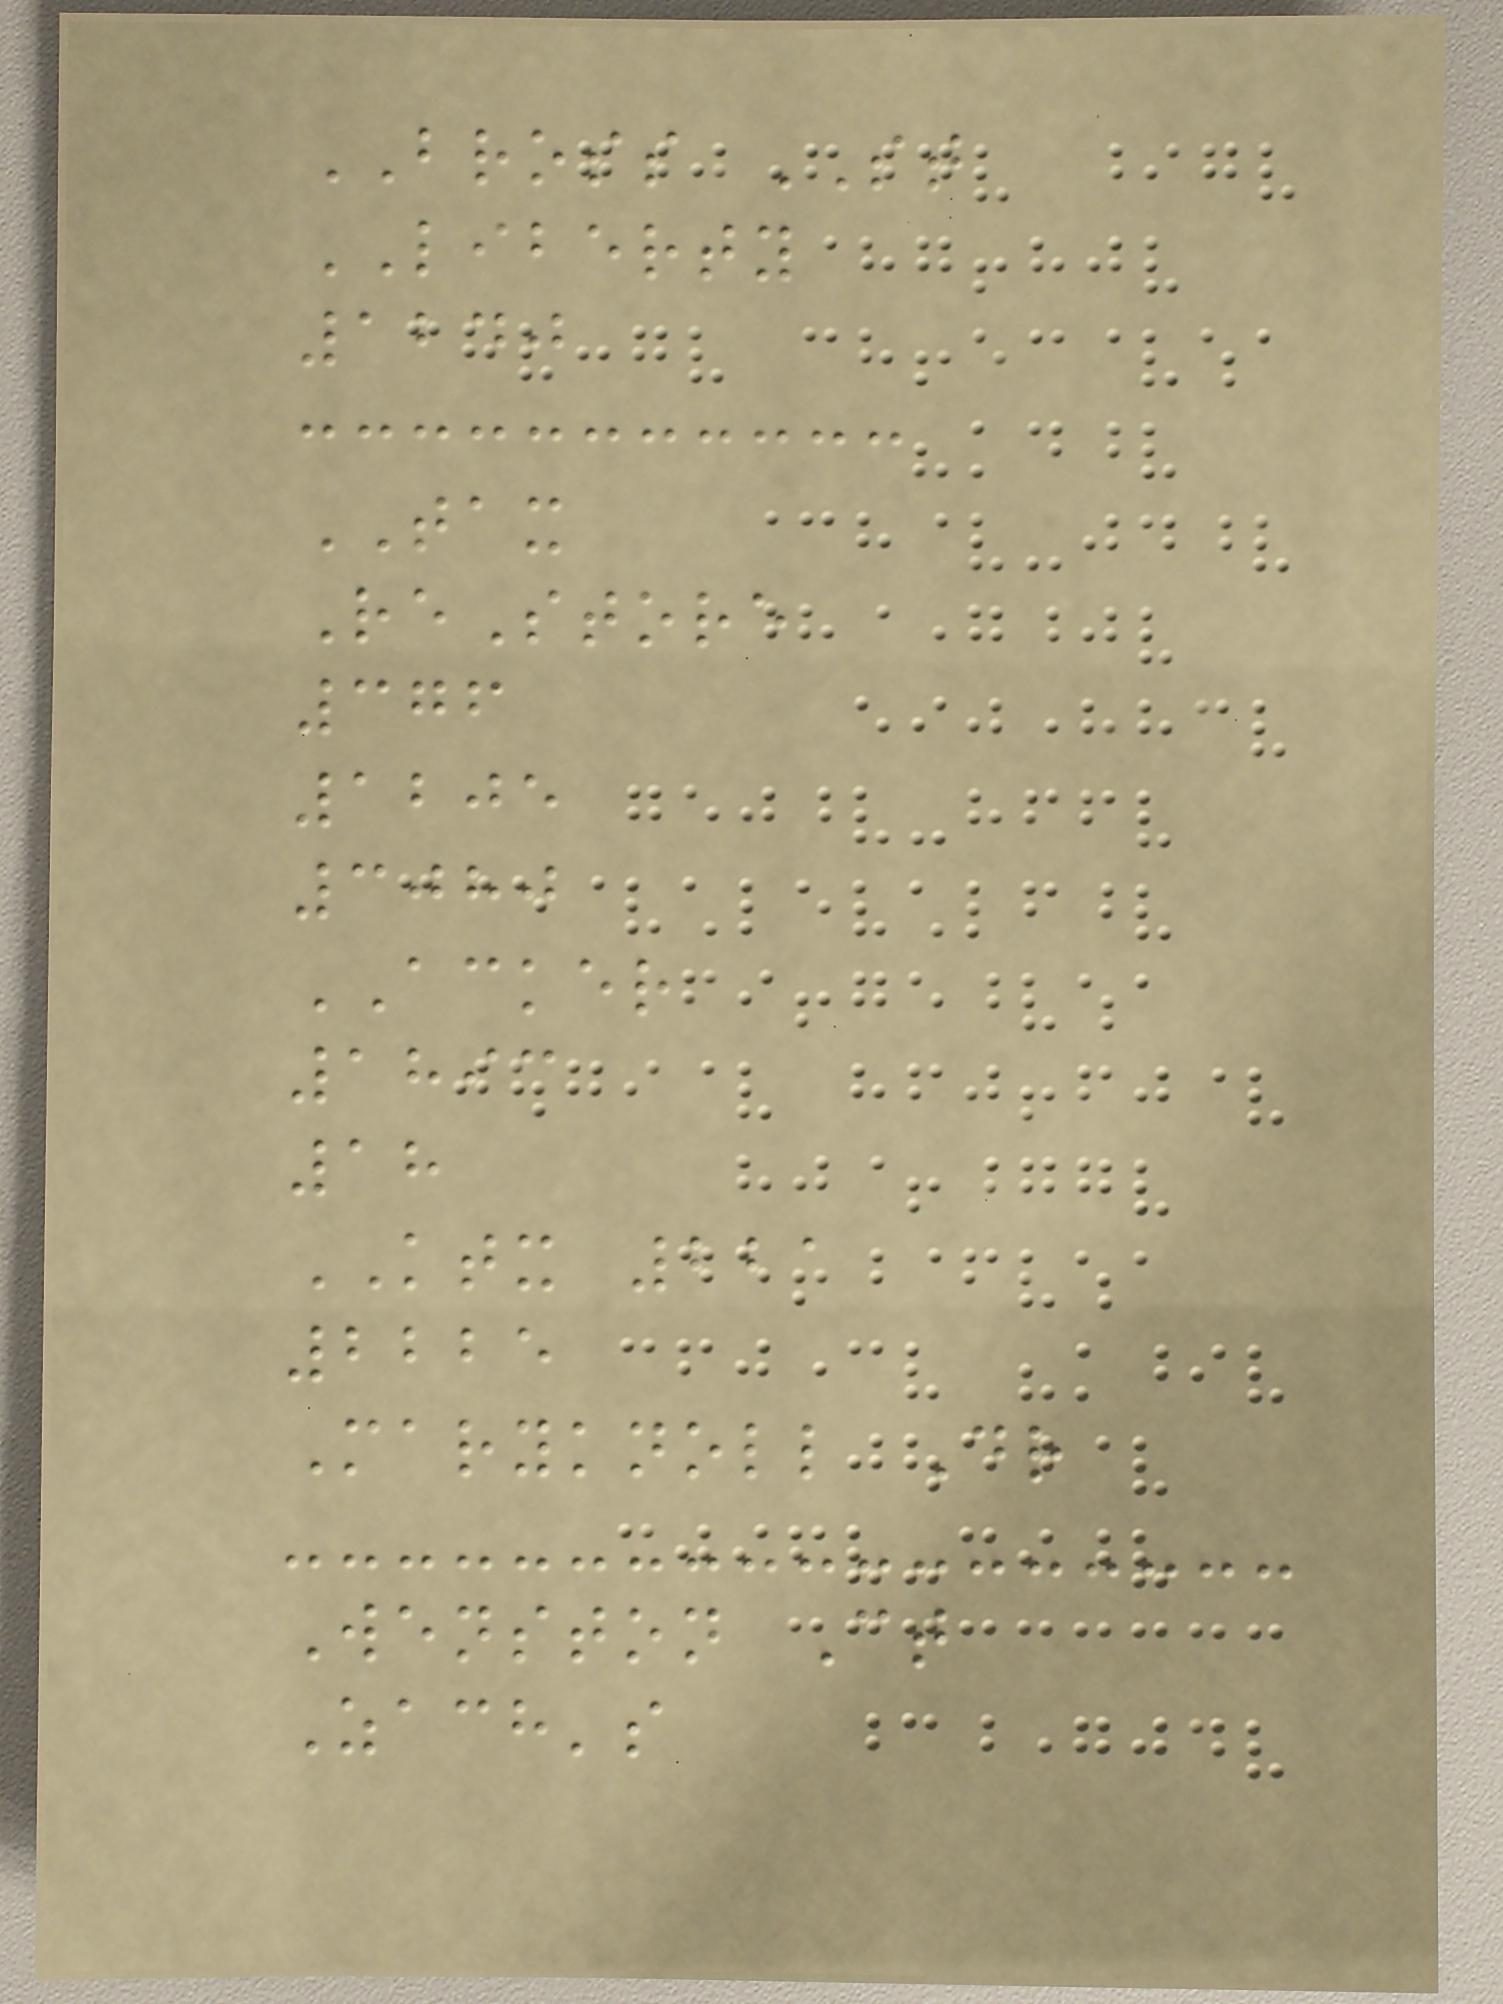BROSS ST
LIBERTY
1240
TAX
ReStore
376
1205
3080
ACKER
1893
18
KTX 221
2225
Maryknoll Dr
Wenston Ct
Zach's
